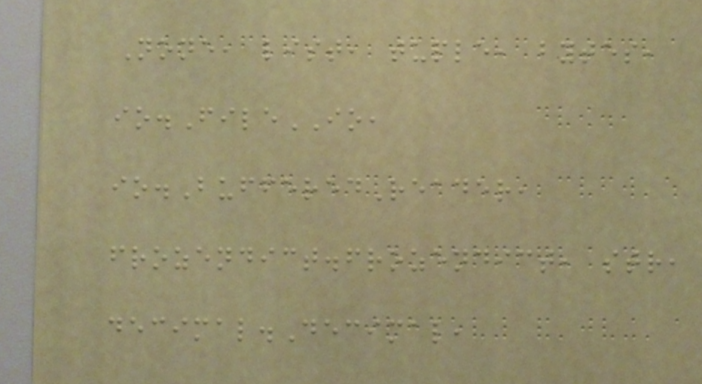None, list, tuple, bytes,
io.FileIO,
io.BufferedReader,
frozendict.frozendict, str,
decimal.Decimal,
